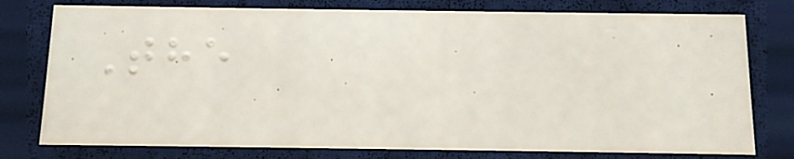The
